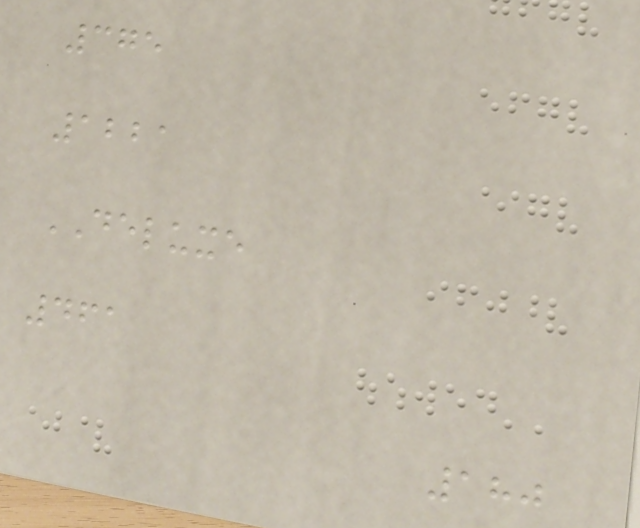375
1221
DELUXE
461
180
